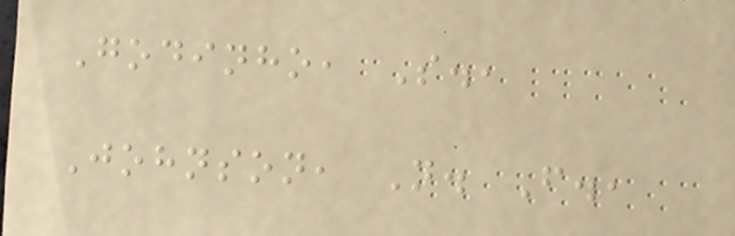Godinho, S.,
Johnson, N. F.,
